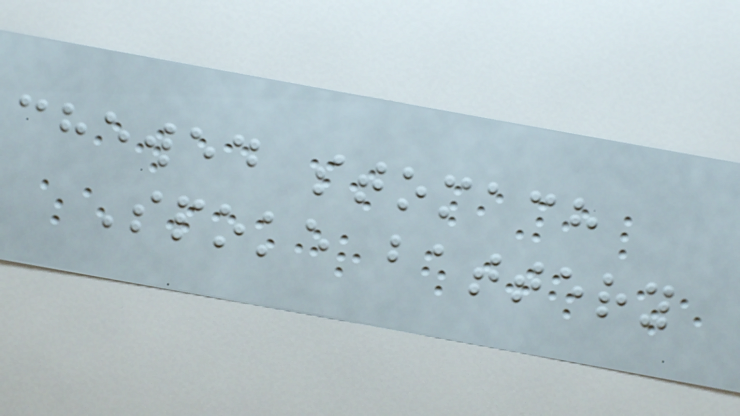chewed stomach
Spoke battery
